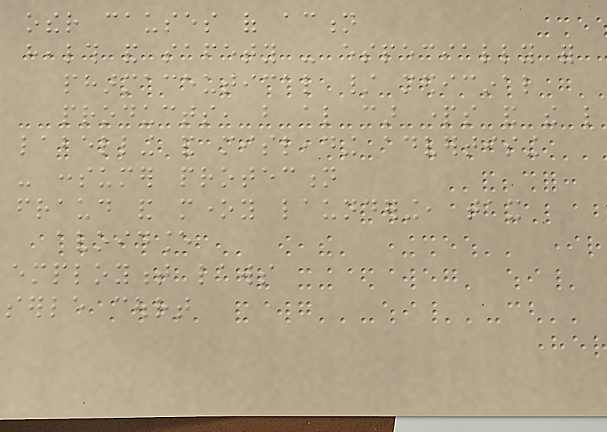other causes of action
health and safety - especially for
pharmaceutical / medicinal
products, but also car parts and the like
labelling and misleading advertising
- consumer protection
fraud and money laundering, tax
avoidance
employment laws
serle court
